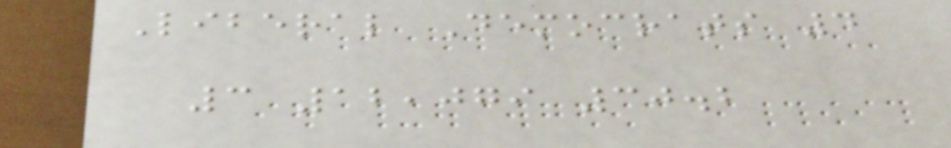Liberal Democrats 4
3 12,079 30.2
